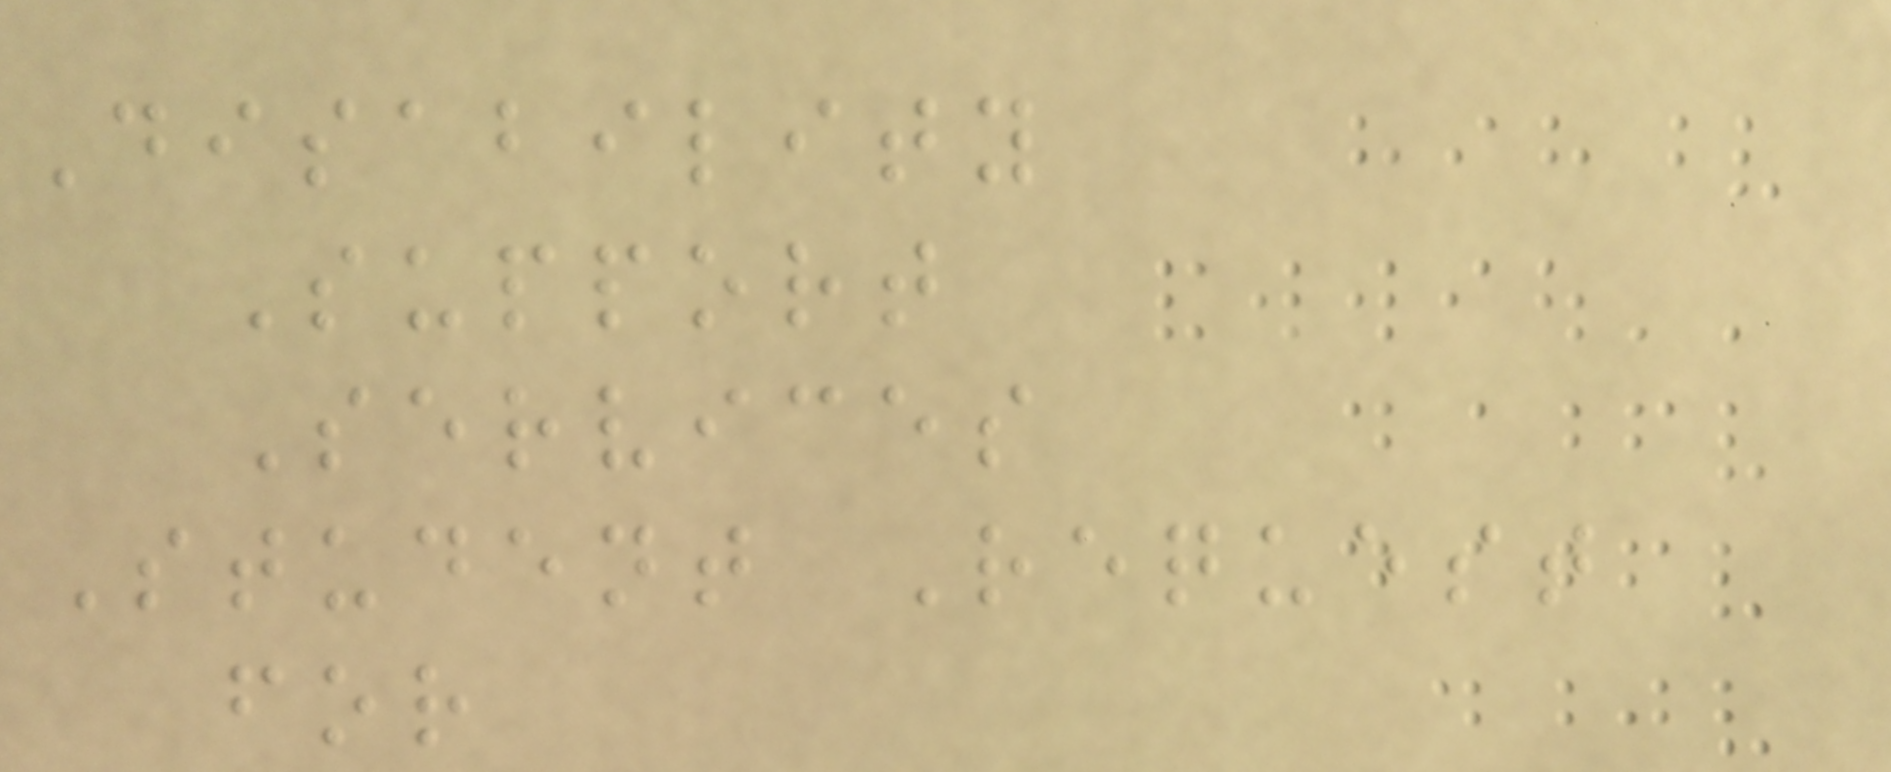Disability
Support
Services
Student Request
for
